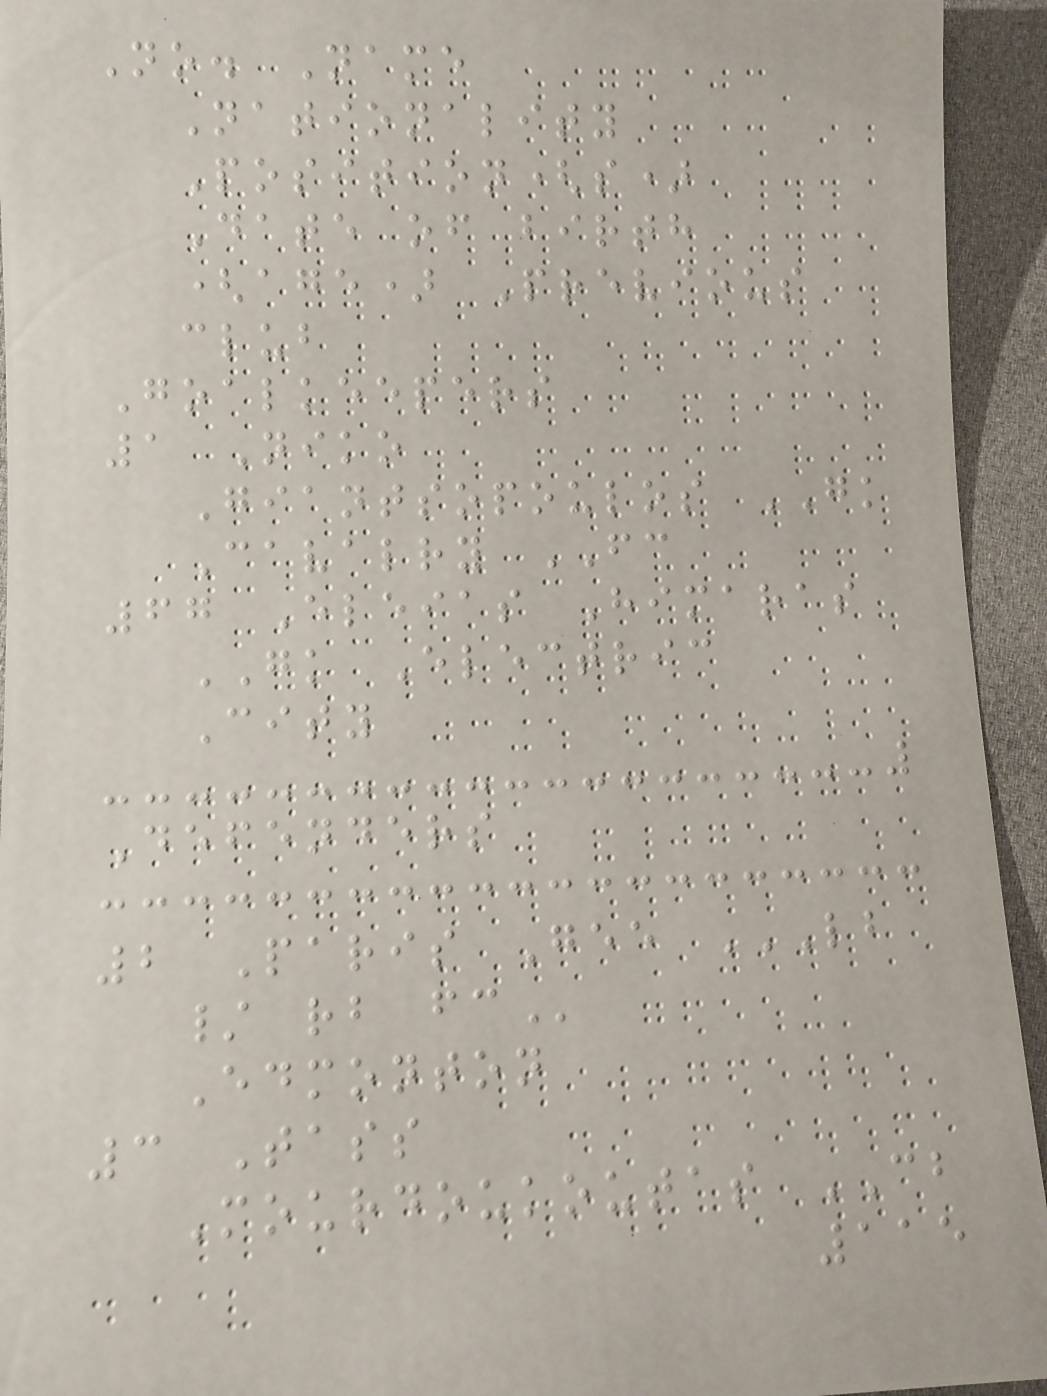No. Name
Nationality
Position(s)
Date of birth
(age) Previous
club
Goalkeepers
1 Niko
Giantsopoulos GK
Cavalry FC
67 Eleias Himaras
GK Electric
City
Defenders
2 Paris Gee LB
/ RB FC
Edmonton
3 Tass
Mourdoukoutas CB
115
